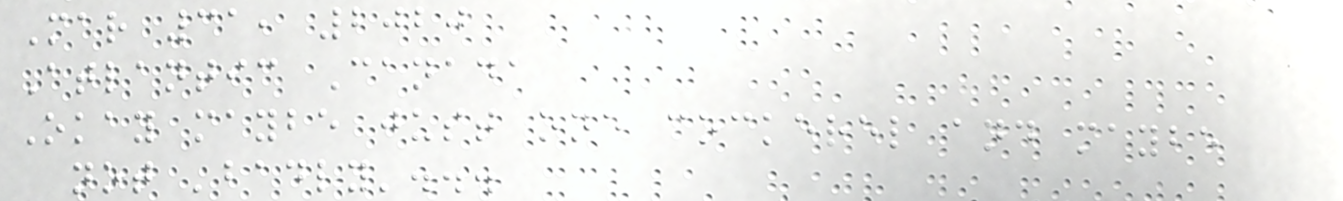Mar 31, 2020
Atlantic Canada
Okay maybe just one cockerel and maybe
not 'badly'...
